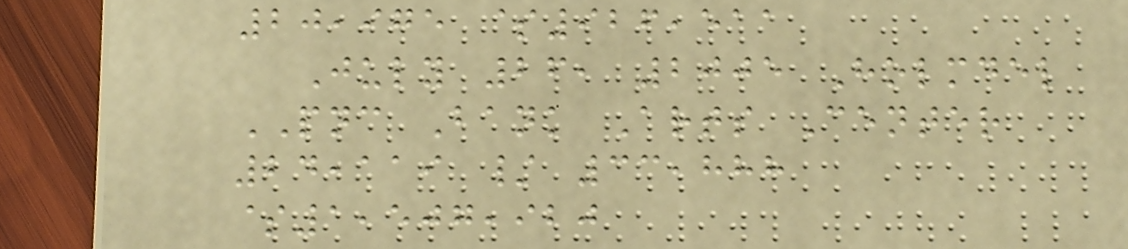20,975 $926,511
July 26, 2005 Holmdel
PNC Bank Arts Center
24,119 / 33,888
$1,507,920
